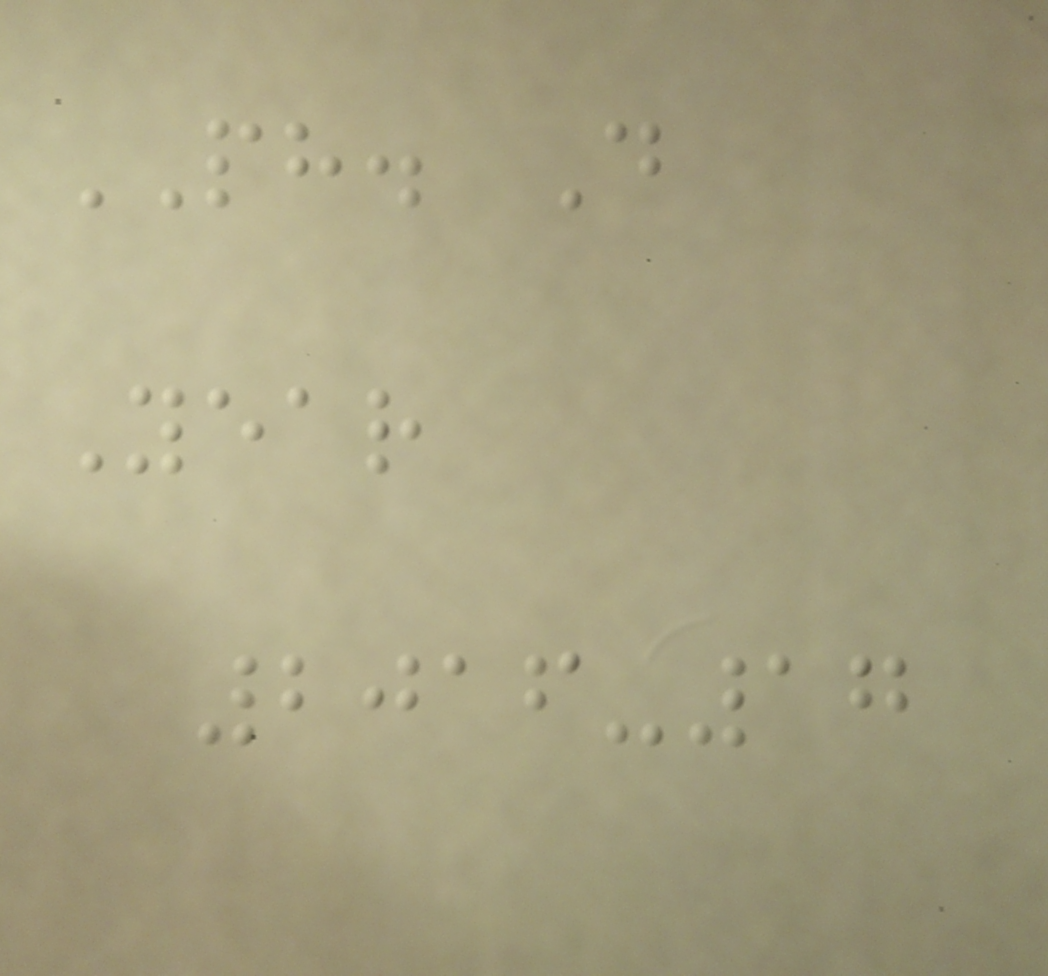PH. D
Year
2016-17
